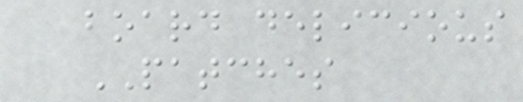board delicious
PATCHES
